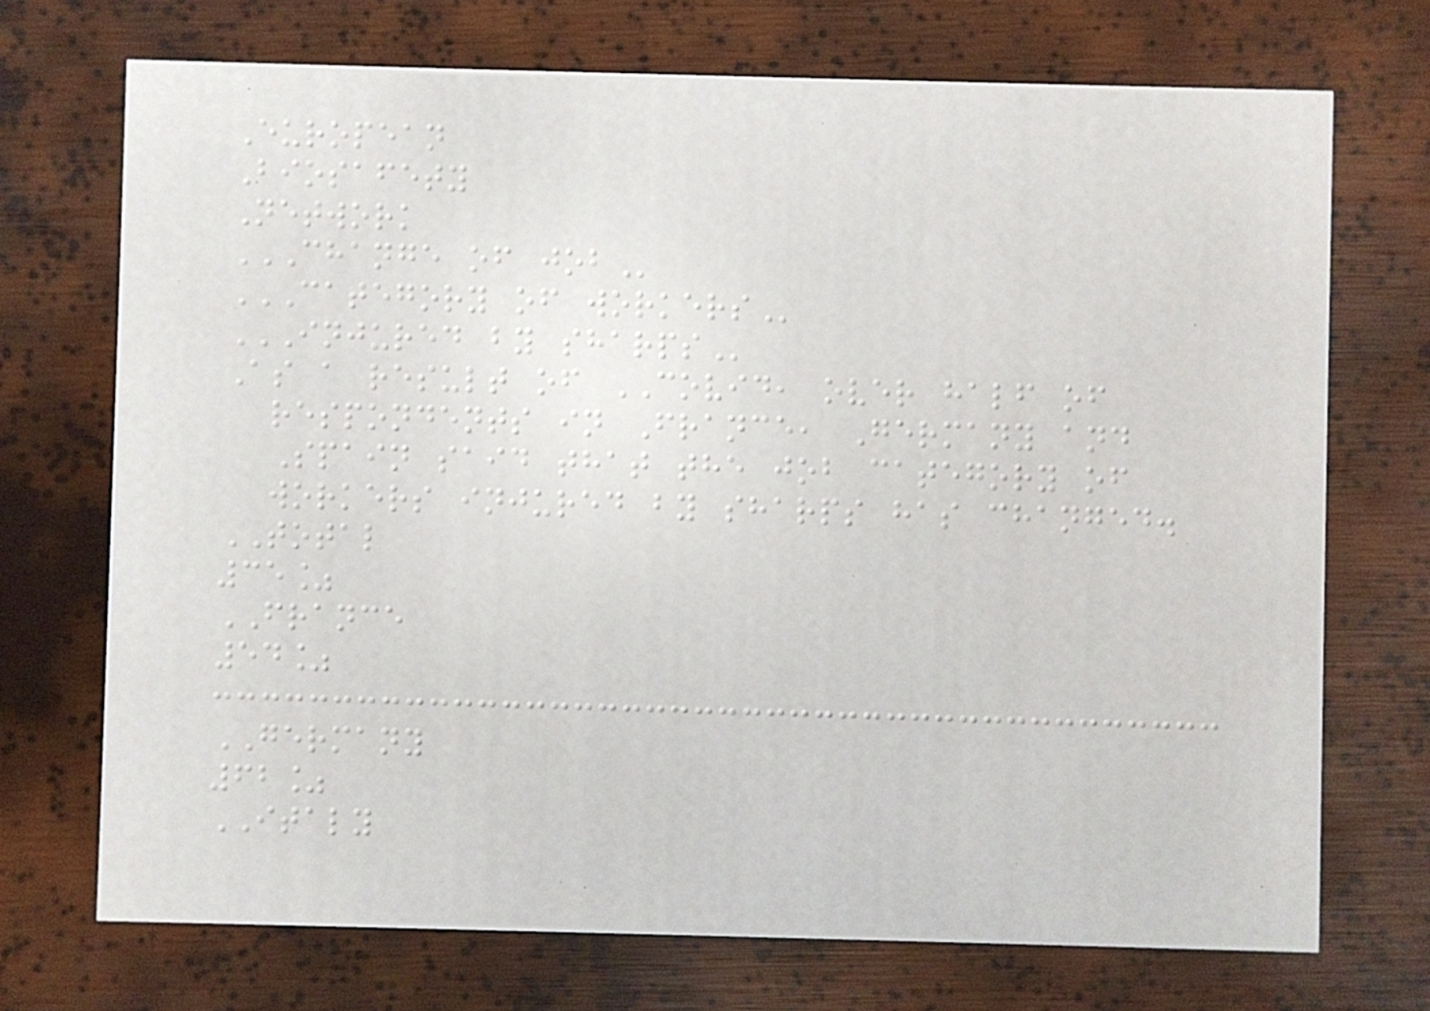European
Biosafety
Network
CHANGE OF JOB
CATEGORY OF WORKERS
INJURED BY SHARPS
As a result of COVID, over half of
respondents in France, Germany and
Spain said that the job category of
workers injured by sharps has changed.
TOTAL
35%
FRANCE
54%
GERMANY
62%
ITALY
